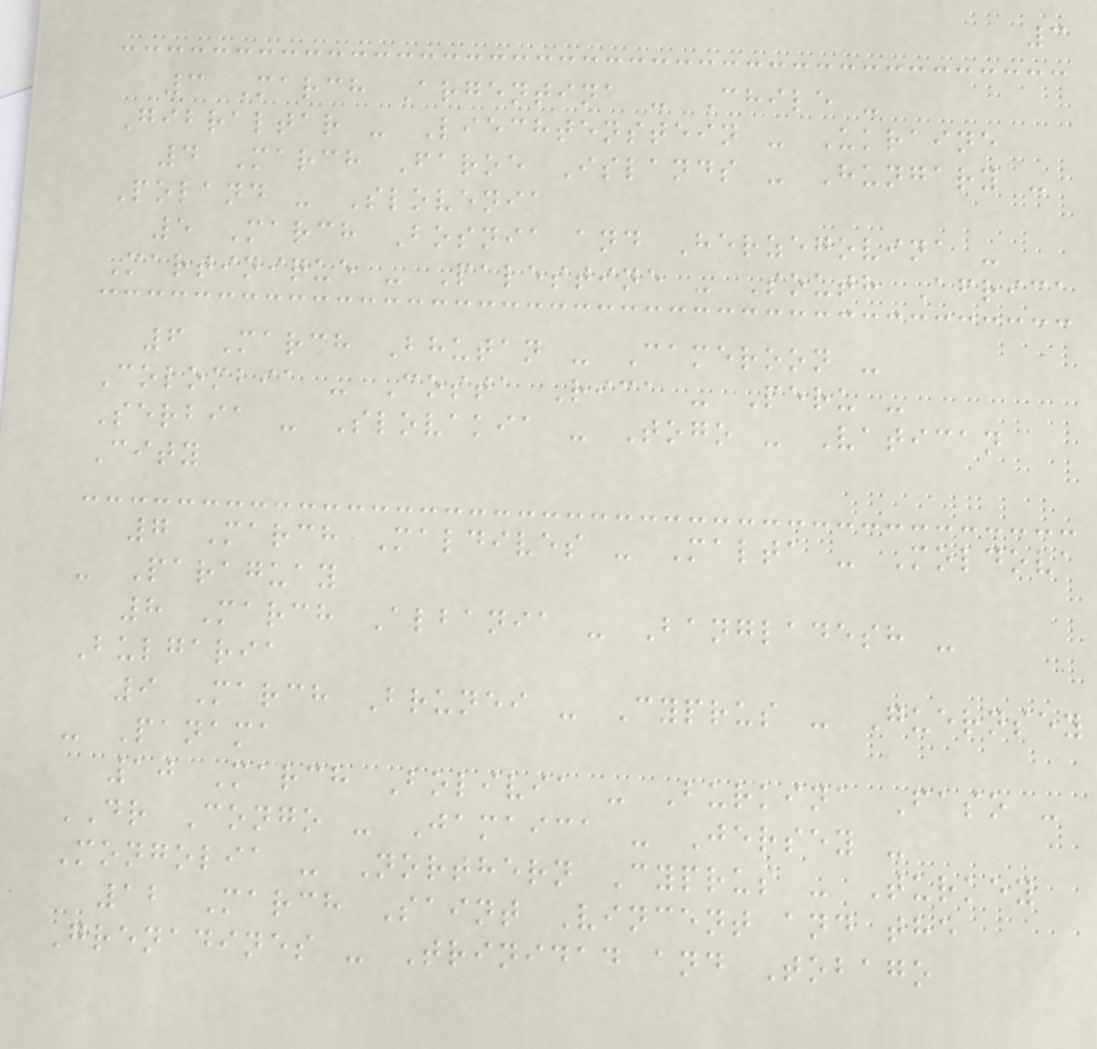3
3 March Argentina - Chile -
Gibraltar - Liechtenstein - Ukraine
4 March Faroe Islands - Hungary -
Poland - Slovenia
5 March Bosnia and Herzegovina -
Martinique - Palestine - South Africa
6 March Bhutan - Cameroon -
Colombia - Costa Rica - Peru -
Serbia - Slovakia - Togo - Vatican
City
7 March Maldives - Malta - Moldova
- Paraguay
8 March Albania - Bangladesh -
Bulgaria
9 March Brunei - Cyprus - Guernsey
- Panama
10 March Bolivia - Burkina Faso -
DR Congo - Jamaica - Jersey -
Mongolia - Northern Cyprus - Turkey
12 March Saint Vincent and the
Grenadines - Trinidad and Tobago
